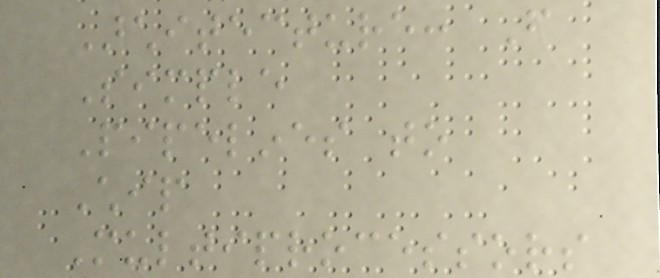Architecture: From
Simple
Pipelines to
Chip
Multiprocessors
